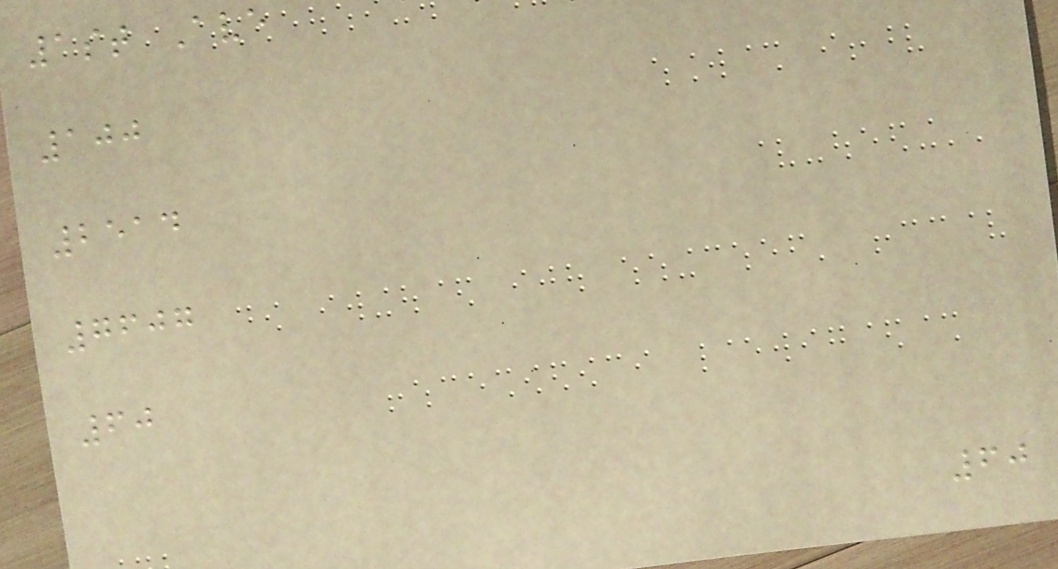1st Ave
100
2514
7607
60
60
